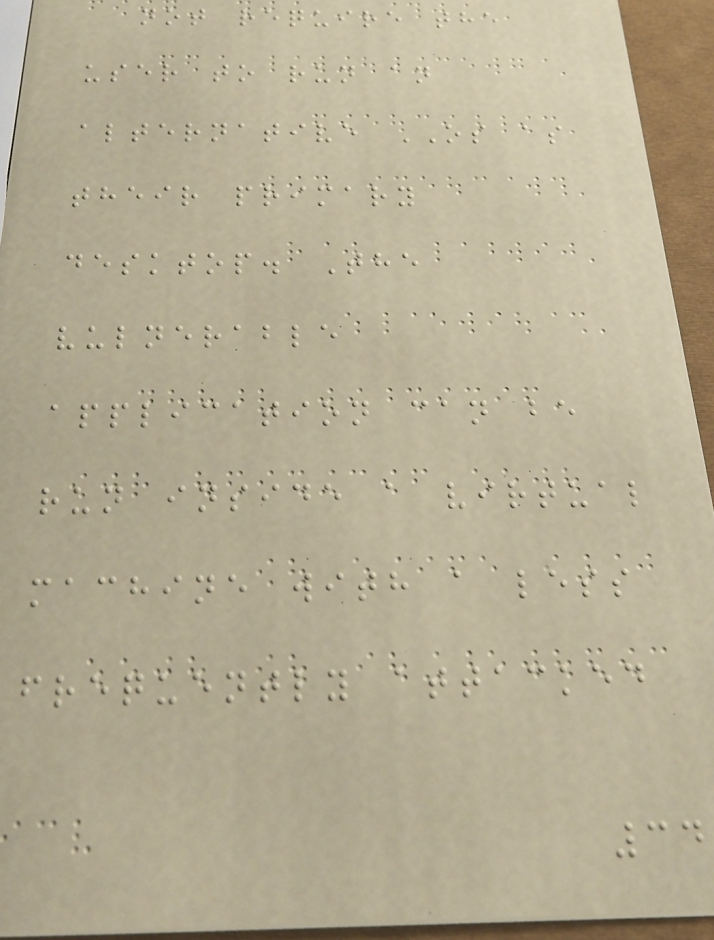not require the
user to run an
alternative OS as
their primary
desktop. The
vulnerable
application can be
run inside a virtual
machine with a less
frequently attacked
34
